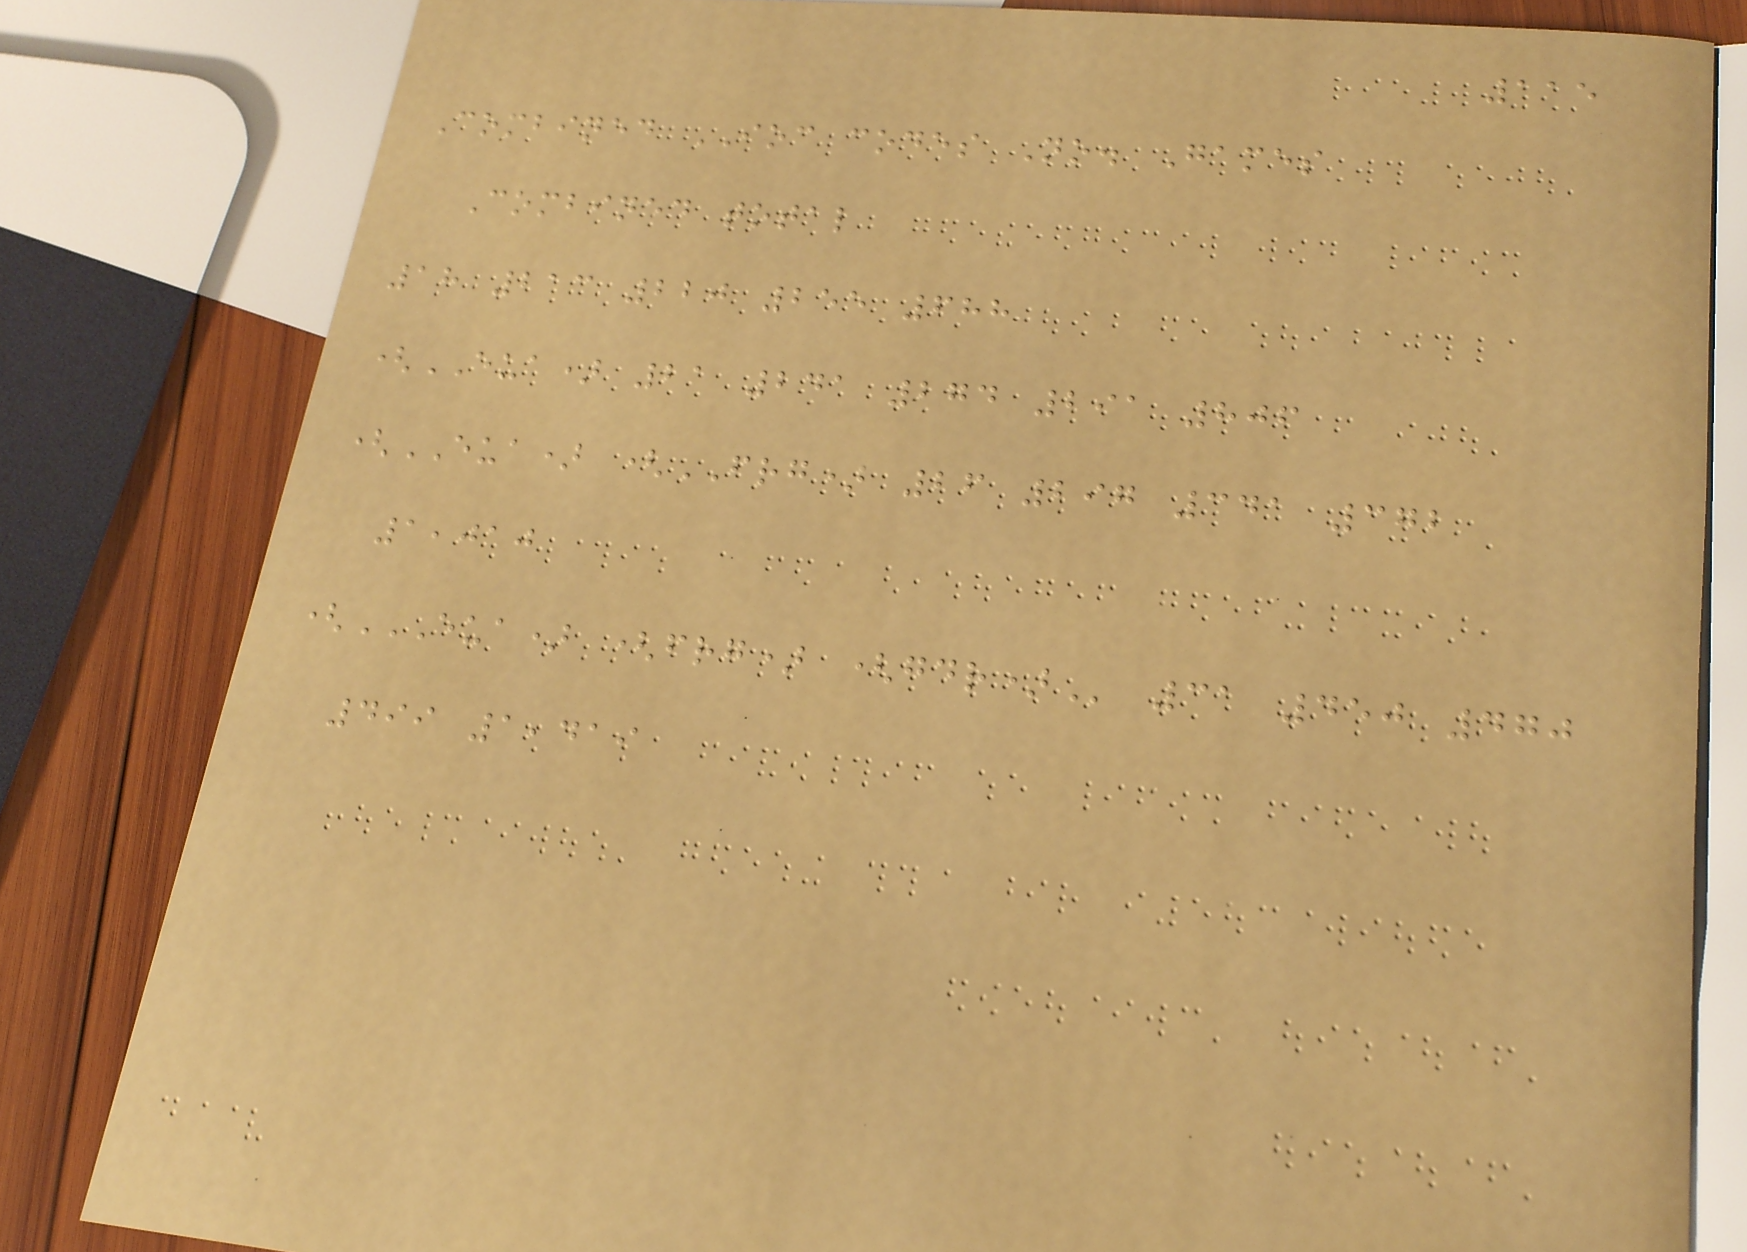115
Combined IOC codes No. Games
Combined total
18 213 220 255 688
(EUA) 21 241 274 291 806
(EUA) (FRG) 26 297 341 372
1,010
(EUA) (FRG) (GDR) 31 450 470
499 1,419
